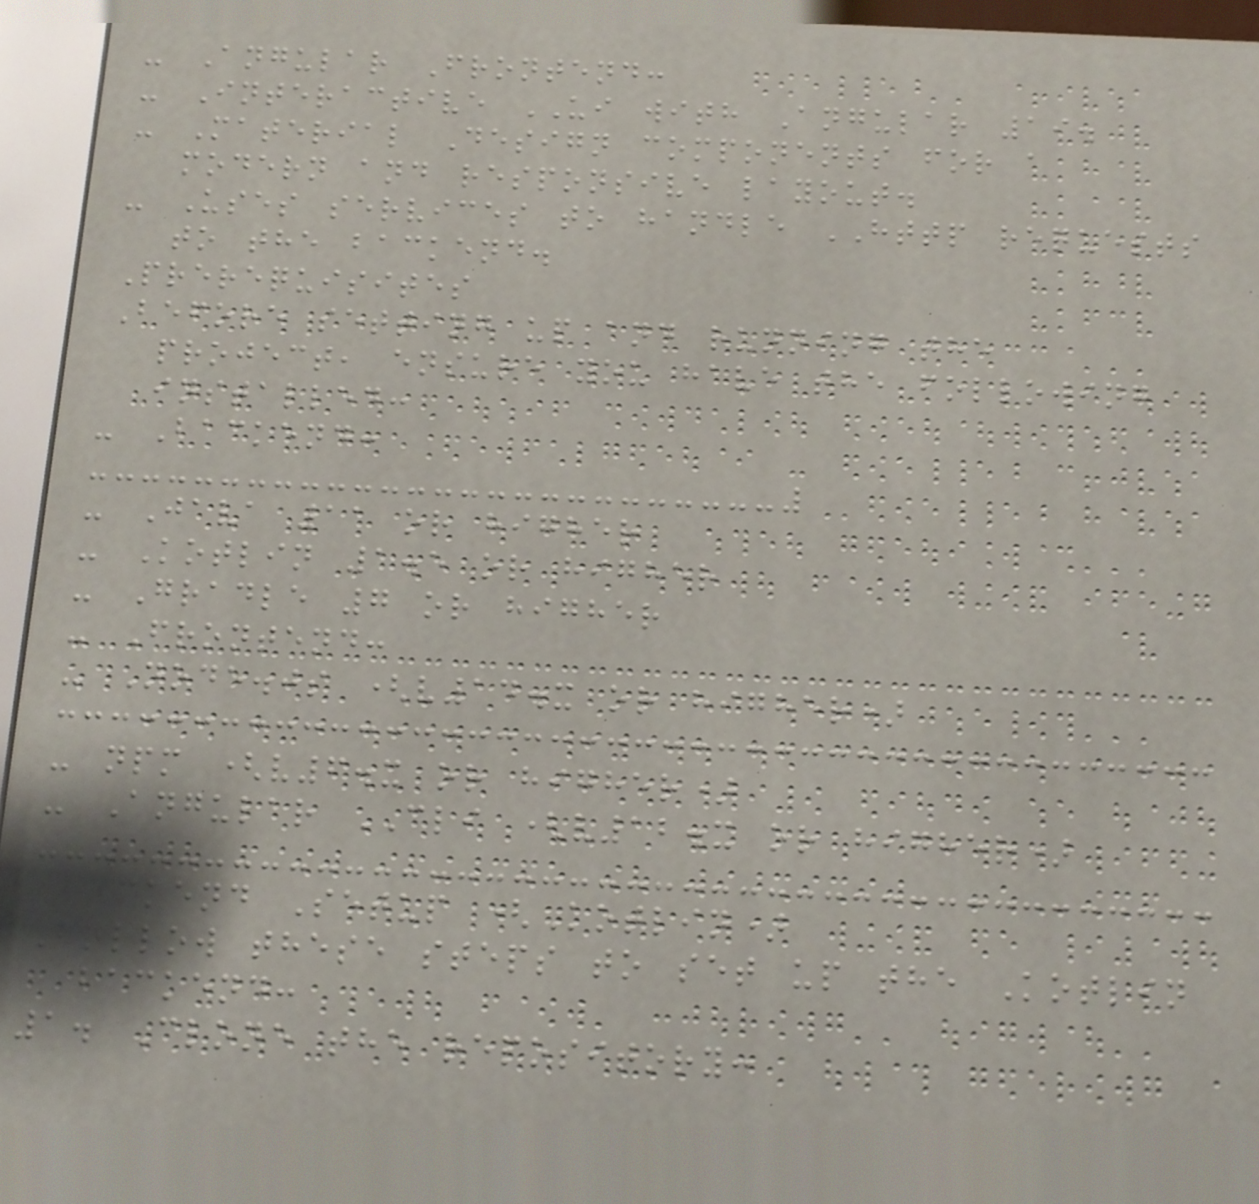- Angular Frontend:
- Interactive UI with Angular 19.
- Material Design components for a
modern and responsive layout.
- Uses services to handle HTTP requests
to the backend.
Prerequisites
Before setting up and running the
project, ensure you have the following
installed:
- Backend:
- Java 11 or higher
- Kotlin 1.5 or higher
- Gradle 7 or higher
- Frontend:
- Node.js (v14.x or higher)
- npm (v6.x or higher)
- Angular CLI (v12.x or higher)
Backend Setup (Kotlin)
Follow these steps to set up the Kotlin
backend:
1. Clone the repository:
